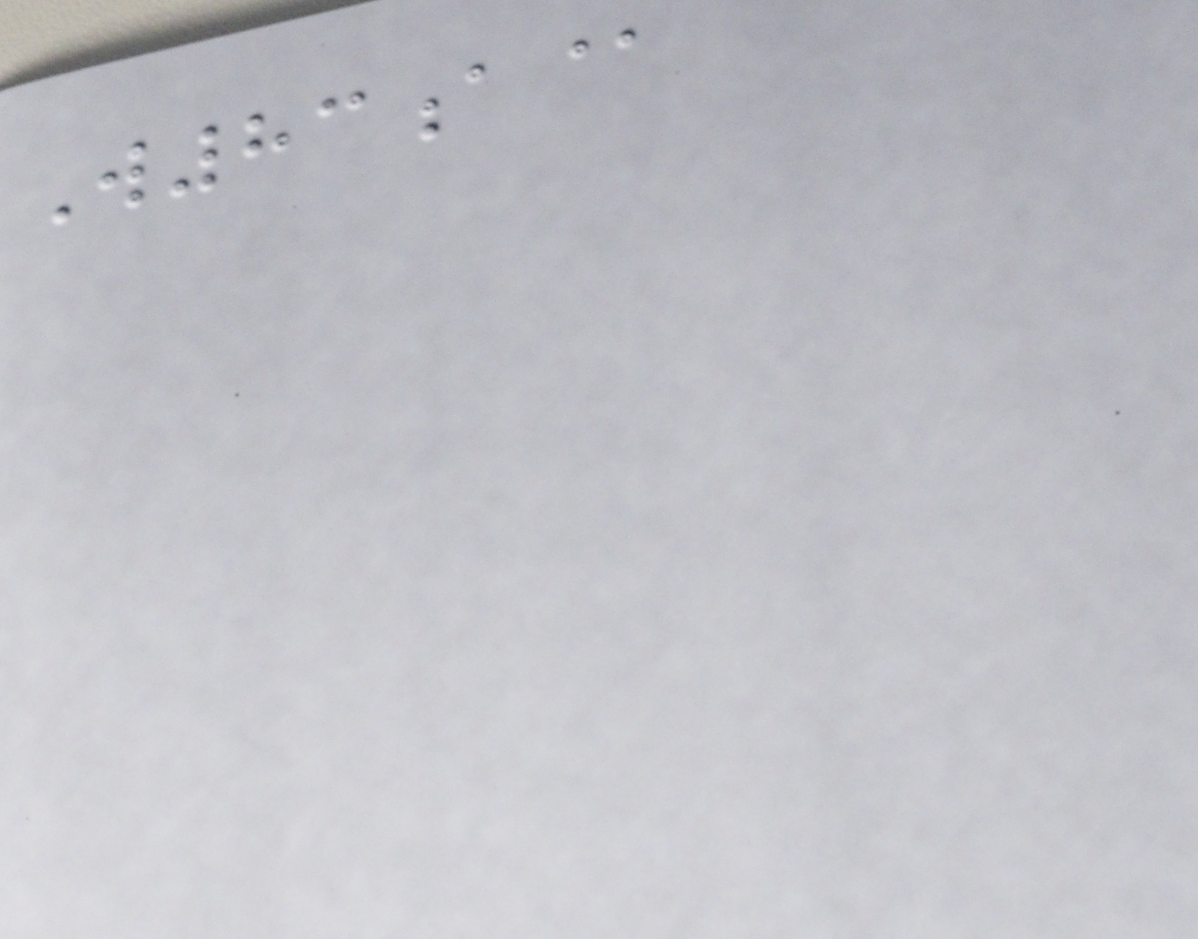W83a@
